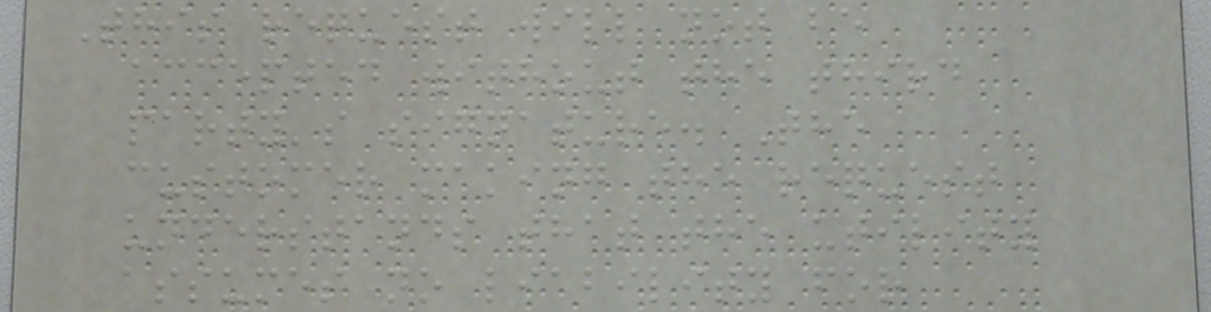This request will not be
accepted without the third
party's signature. The
customer making the request
understands that the utility
assumes no liability for
